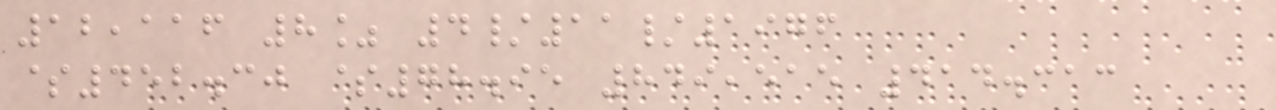12,116 8% 4/11/1976
$452.30 $78.95 849,515 414.313
